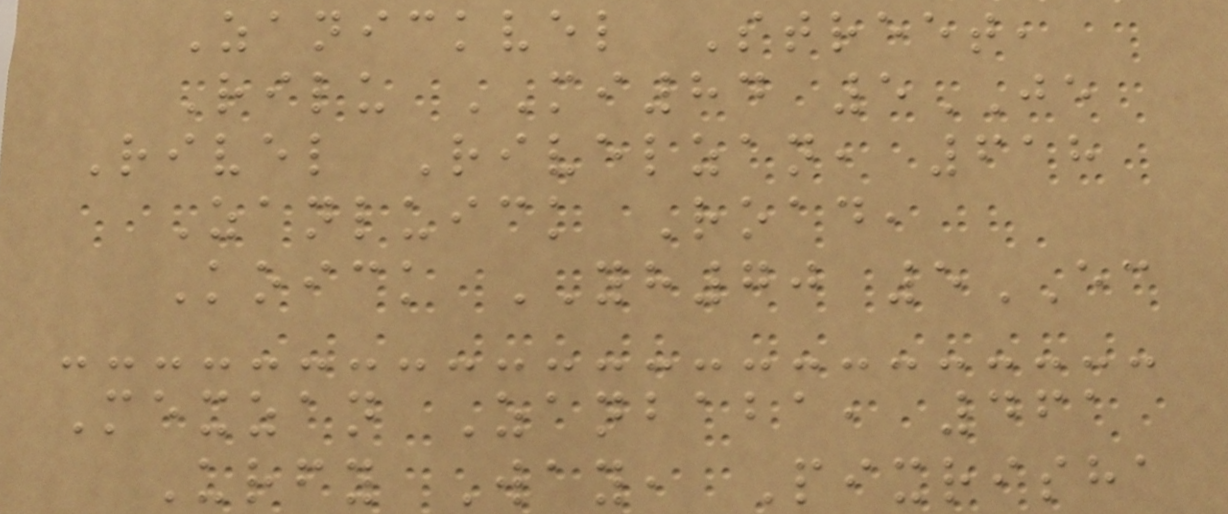Zanickvel Street,
Rilu MI84 5JE
Rivel Rivelzan, 618
Zanluick Road,
Koick YH70 5EC
Mexzan Zanbaba, 461
Urfy Way, Pixrisha
